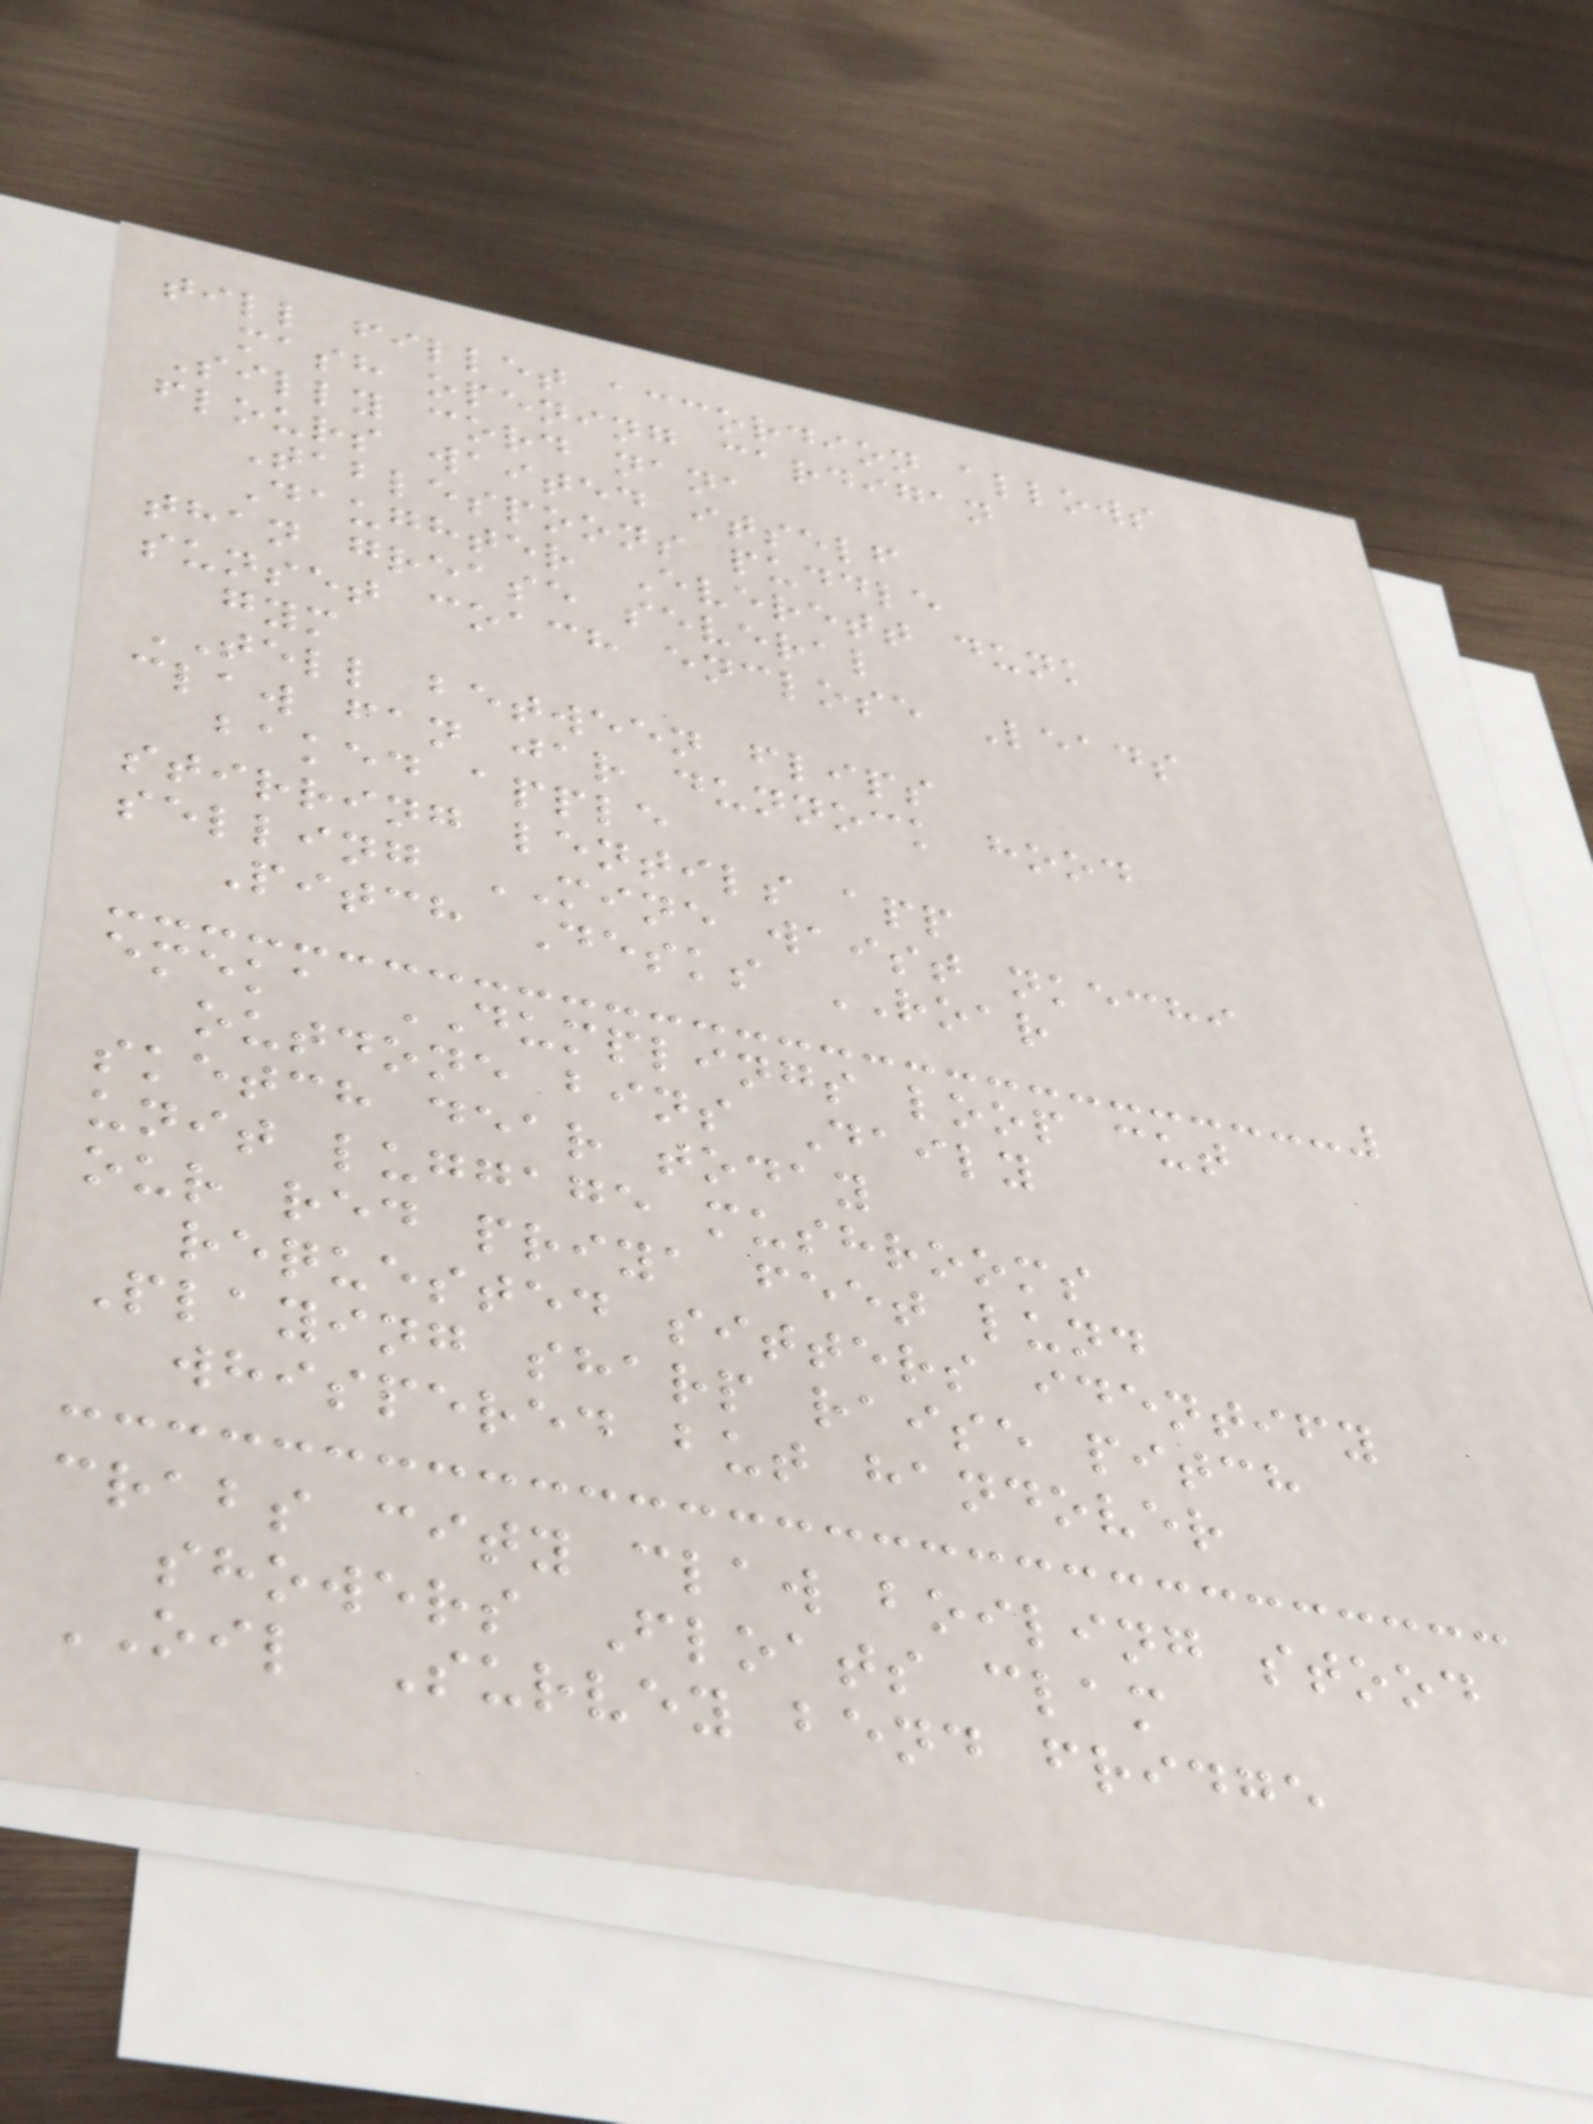till fillet accordion allows
mash opening cardigan
Silly cord nana
flours waited itself
Tablespoons puddle
Daughter Everett dunk
than grease several
sunset coach enclose Leads
gym
TELL between flips
claw fan jar dunnock hood
baked apple
stirring lentils app
selling MINE waist nkechi
Pitch Desks ROAR
emeka DUMPLINGS loop cut
outdone bins Daily
sketch dear today
unit luggage mushrooms
our red priya feet lund
requested sitters identify
Playing sharp raise pitch
whispered but handover
crabs city claw boiling stood
showers Floats clam
OIL Survey bend fridge
